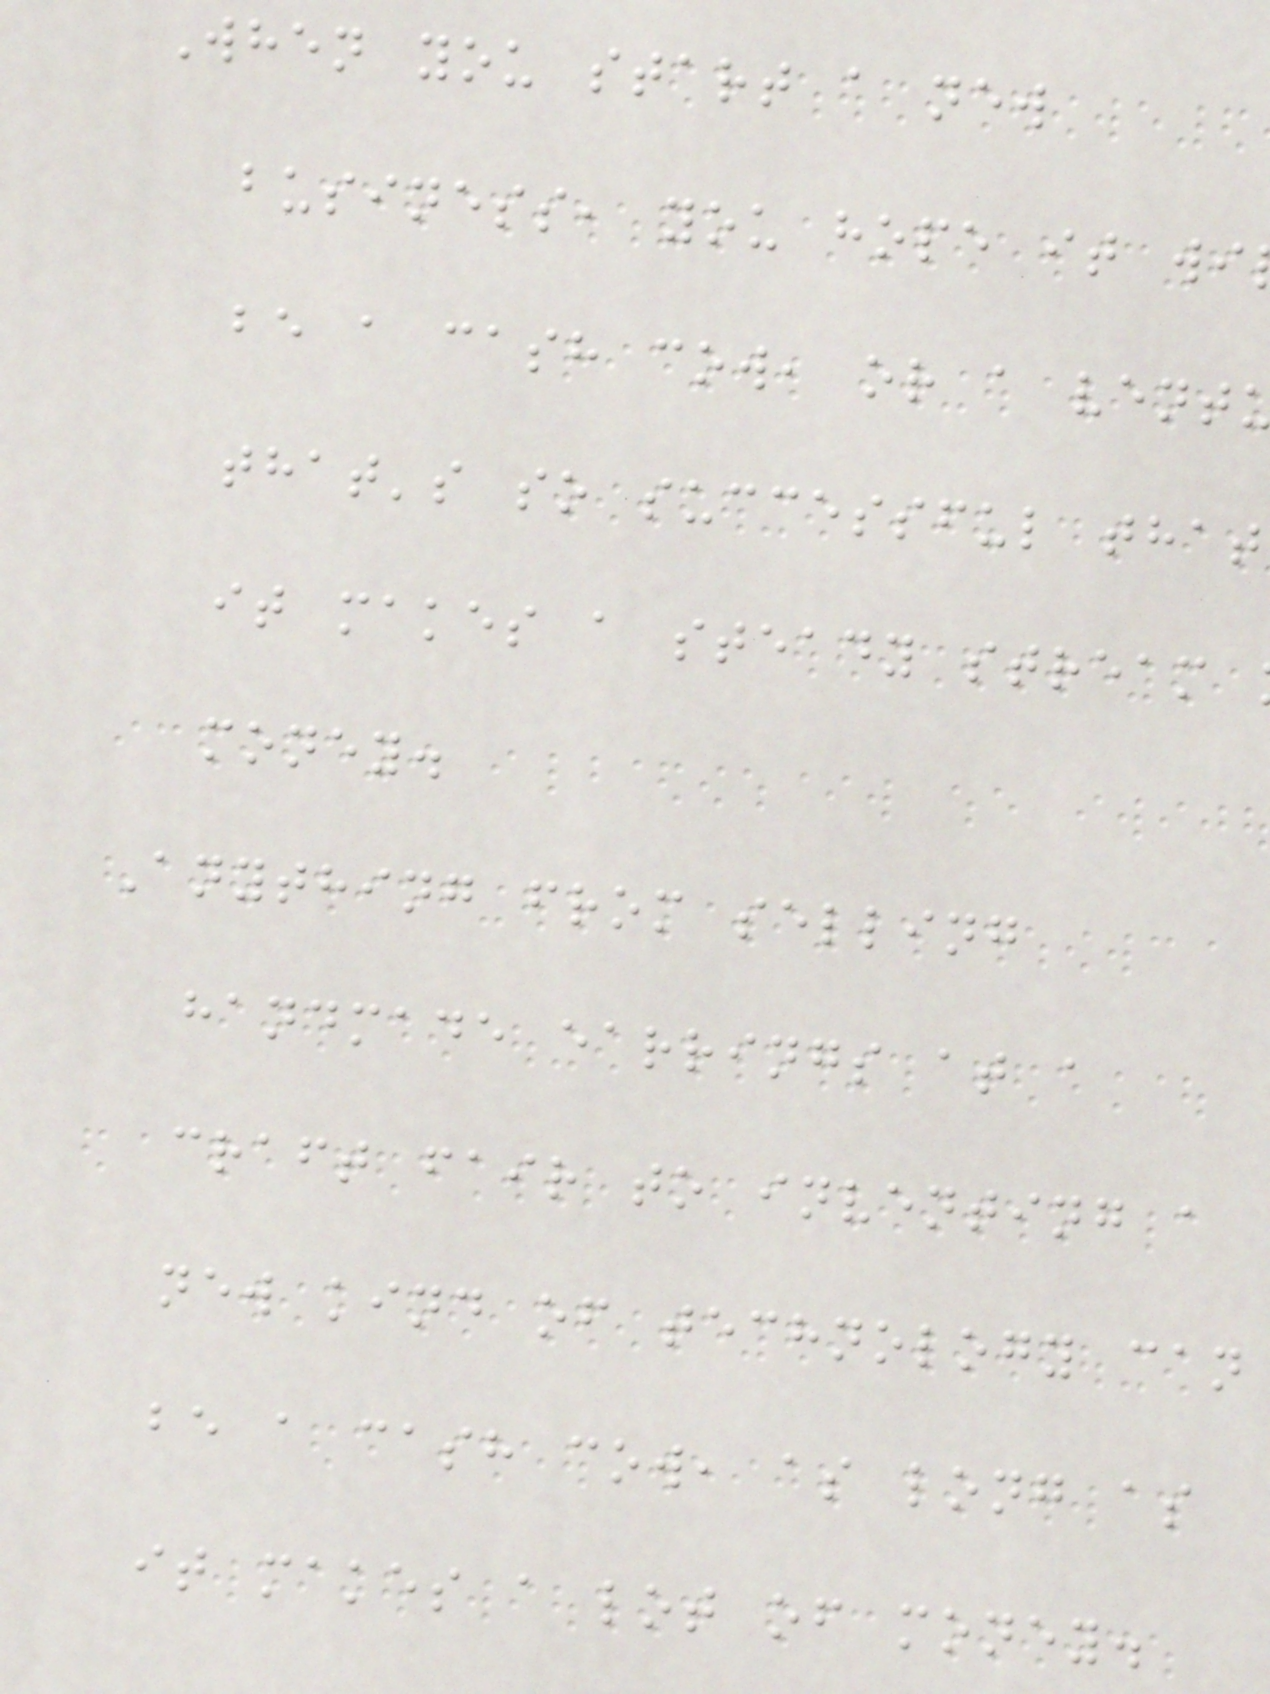When you start a new
business, you hope it wi
be a cash cow, or a vent
that's so successful that
it makes a steady stream
money.
Anything from selling
handmade earrings at a
craft fair to inventing a
new kind of technology can
be a cash cow, as long as
it makes a lot of money.
